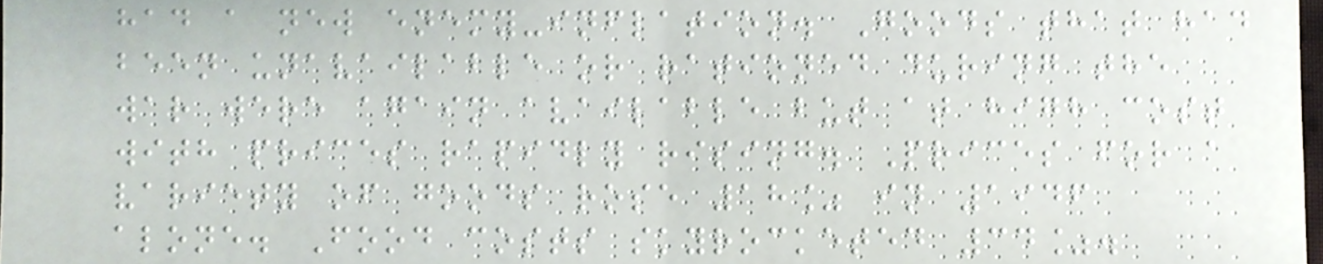had a new enemy-inflation. Goods that had
been unavailable or rationed during the
war were again available but at high cost
with prices rapidly rising. Prices for a
variety of goods rose 18% in 1946
alone. Food costs skyrocketed 34%.
